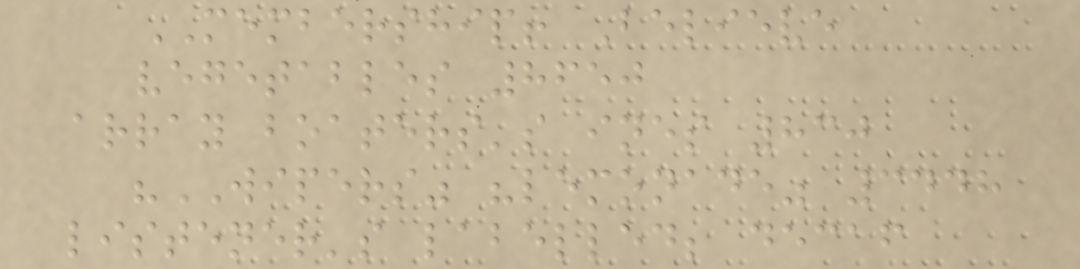MEMBERSHIP! Believe
vegetables 8650
array boaters's ines 830
"WIPERS" "lemonade" 3448
listener's labelled; decaf
